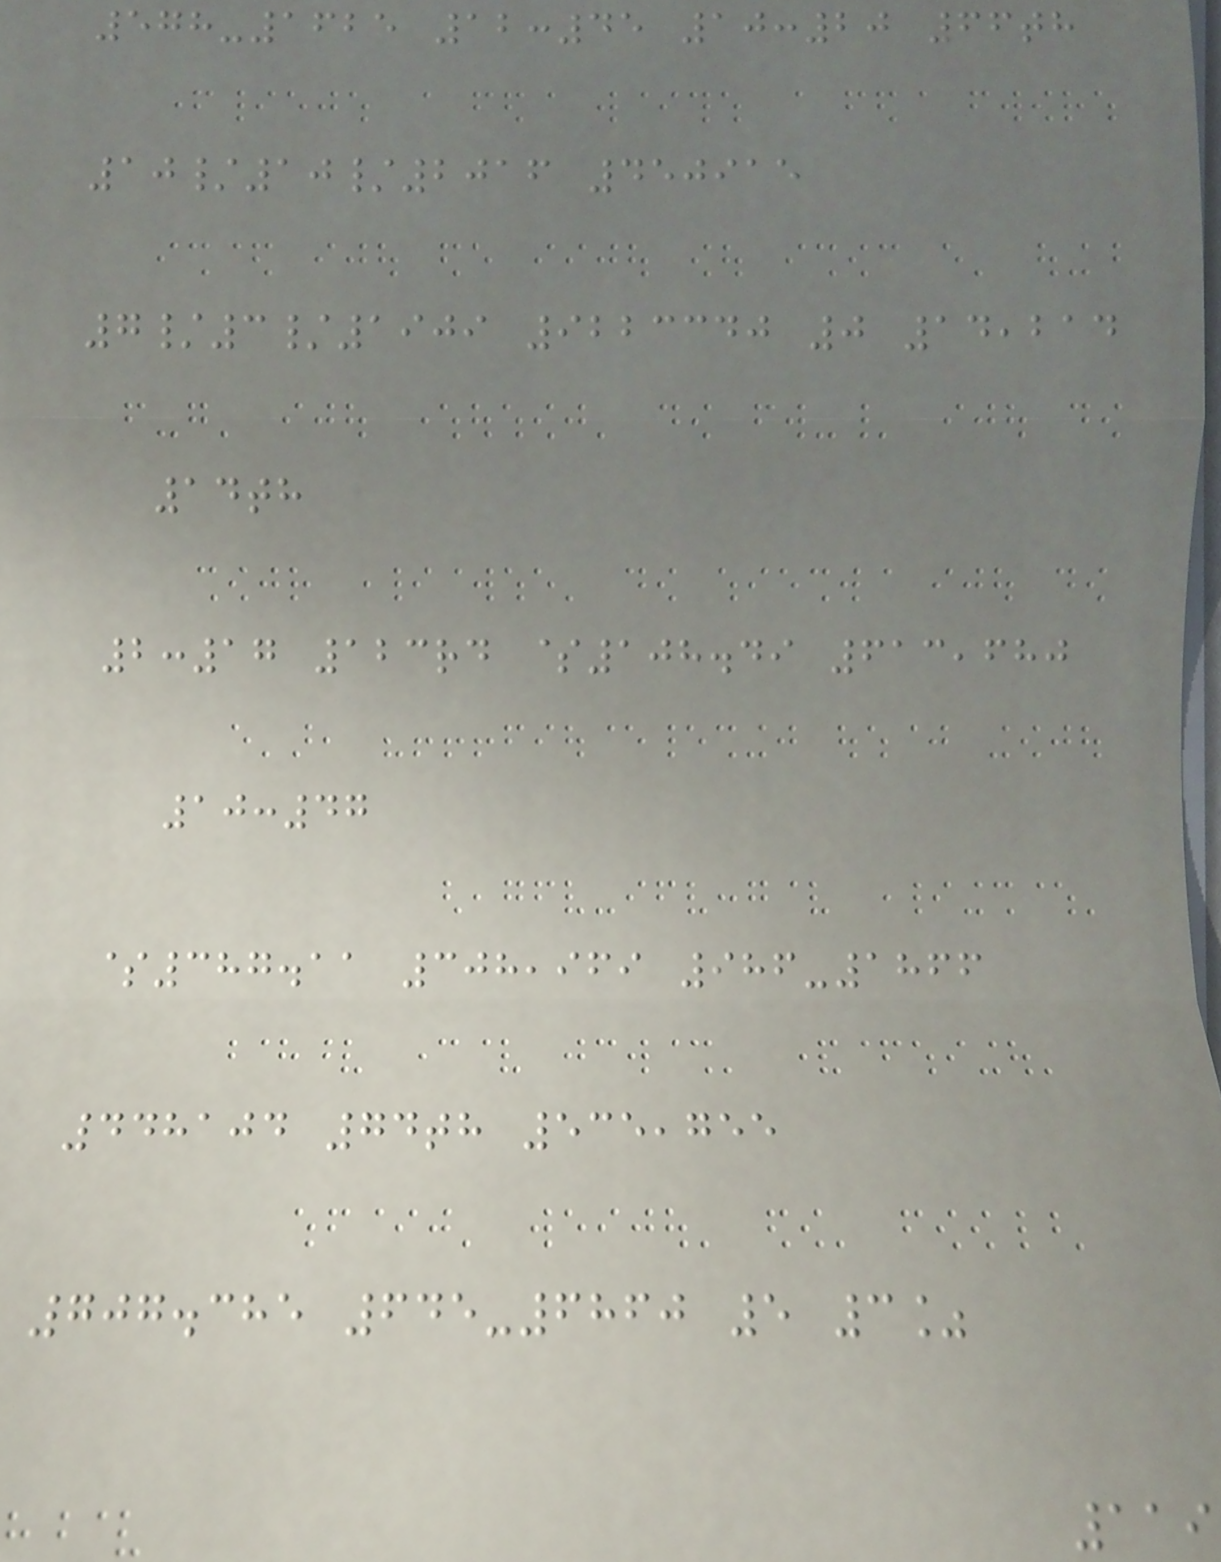578-1625 12:45 10:20 66th
10/10/2016 450915
7/3/1909 9223340 0 14,214
14th
2:17 123rd $108.49 613,680
10:47
$387.11 308,969 986-1866
448104 74th 535,755
707.385 645-6860 5 3%
119
